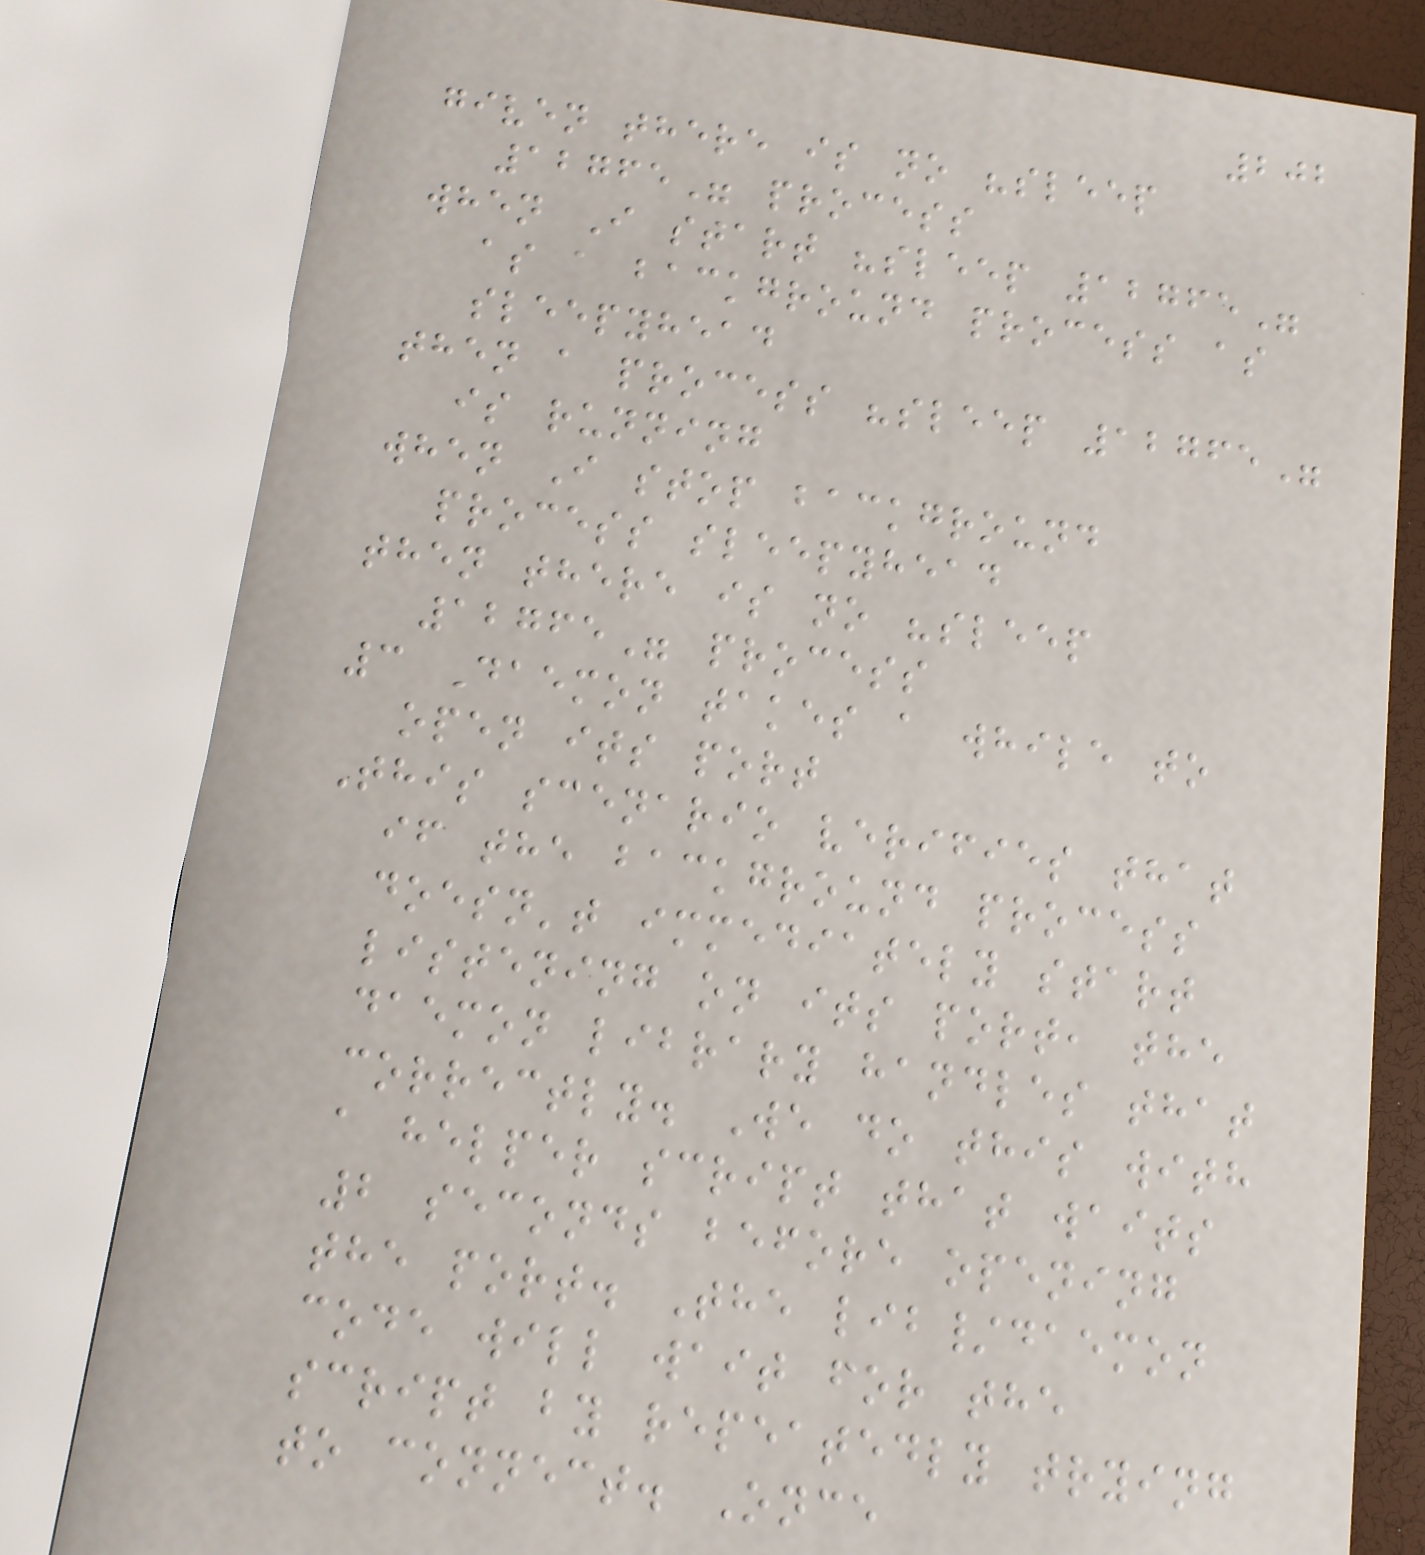202
given there is no "sleep
12765" process
when I start "sleep 12765"
as a background process as
sleepyhead
then a process "sleep 12765"
is running
when I stop background
process sleepyhead
then there is no "sleep
12765" process
3 Daemon takes a while to
open its port
This scenario verifies that
if the background process
doesn't immediately start
listening on its port, the
daemon library handles that
correctly. We do this with
a helper script that waits
2 seconds before opening
the port. The lib/daemon
code will wait for the
script by repeatedly trying
to connect. Once
